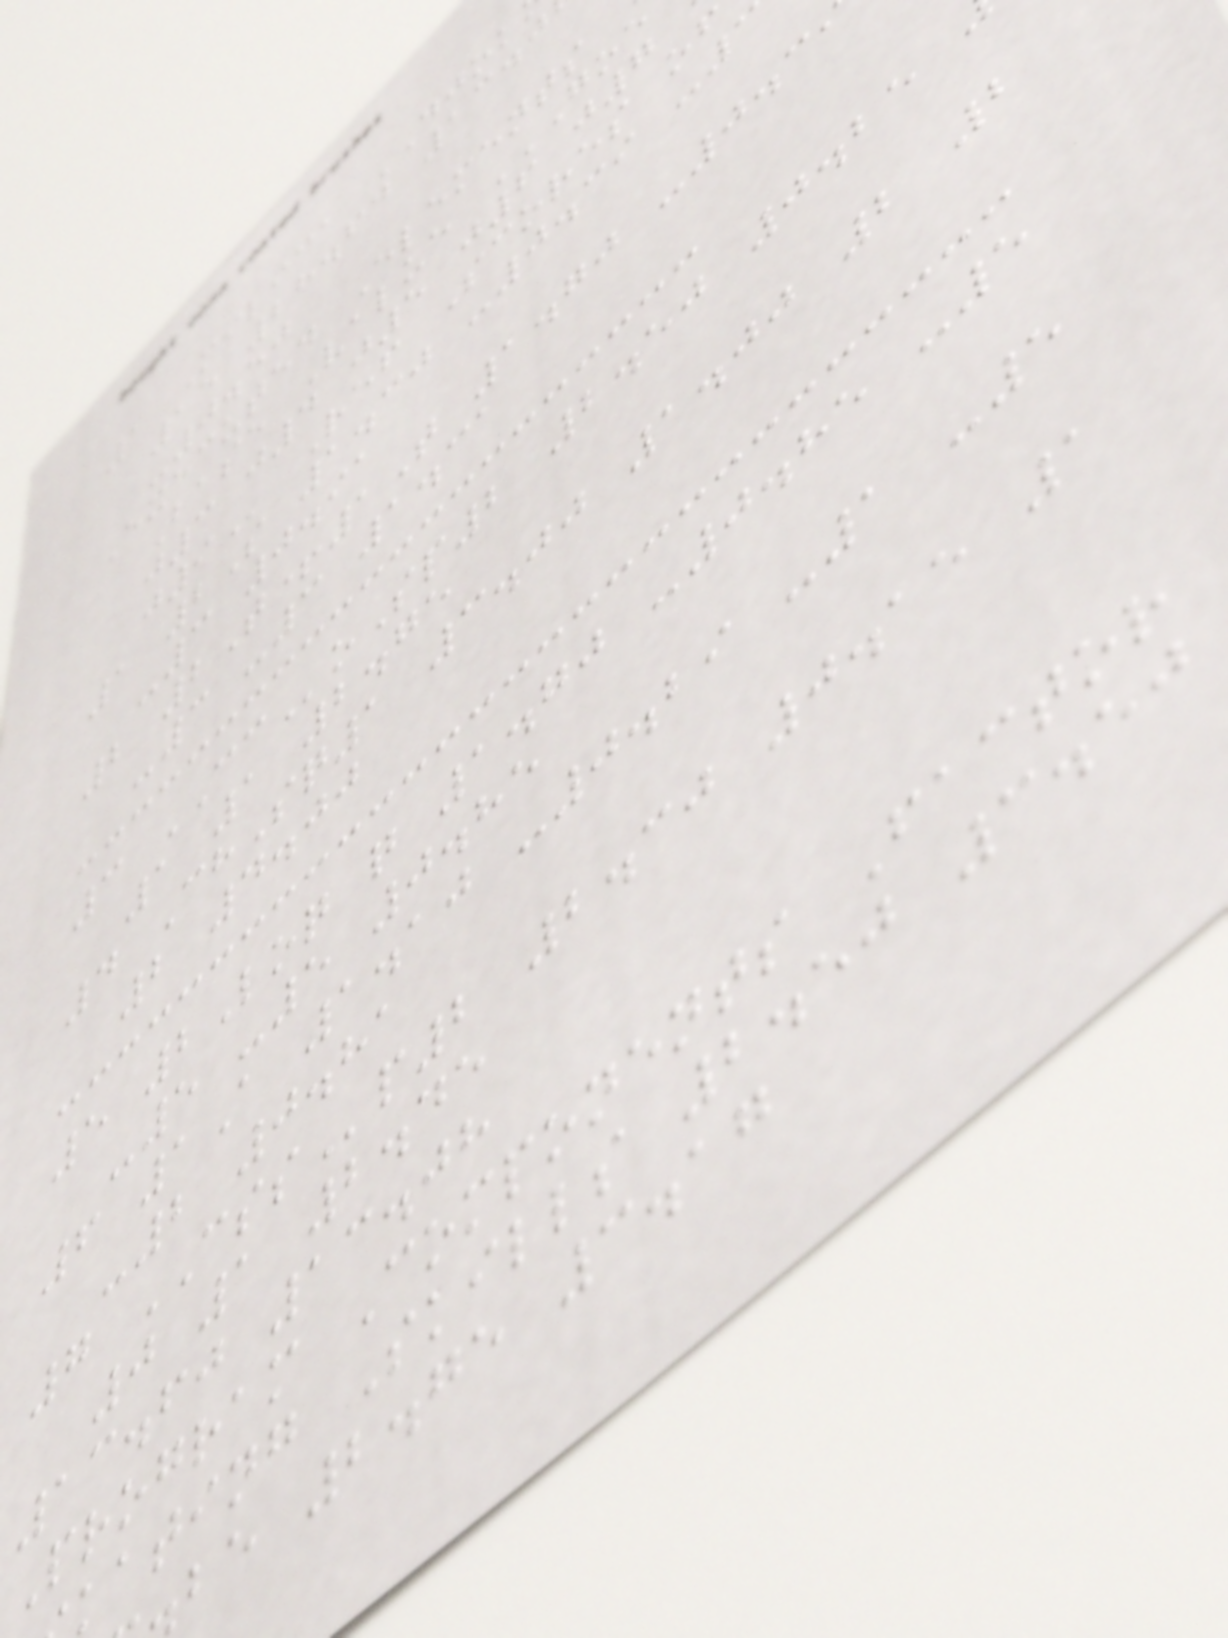1 Milica DJOK
15 28.64 13.0
-0.50
Executed Elements
j3 j4 j5 j6 j7
Ref Scores of
1 2S 1.30 -0.39 -
-3 0.91
2 2T+1T 1.70 -0.3
-3 -3 1.31
3 CCoSp2 2.50 0.25
1 1 2.75
4 ChSq1 3.00 1.00 2 2
2 4.00
5 2Loq q 1.70 -0.85 -5
-5 -5 0.85
6 1A 1.10 -0.29 -1 -5
-2 0.81
7 CSSp2 2.30 0.15 1
0 1 2.45
13.60 13.08
Program Components Factor
kating Skills 2.50 3.50
be 2.75 3.17
